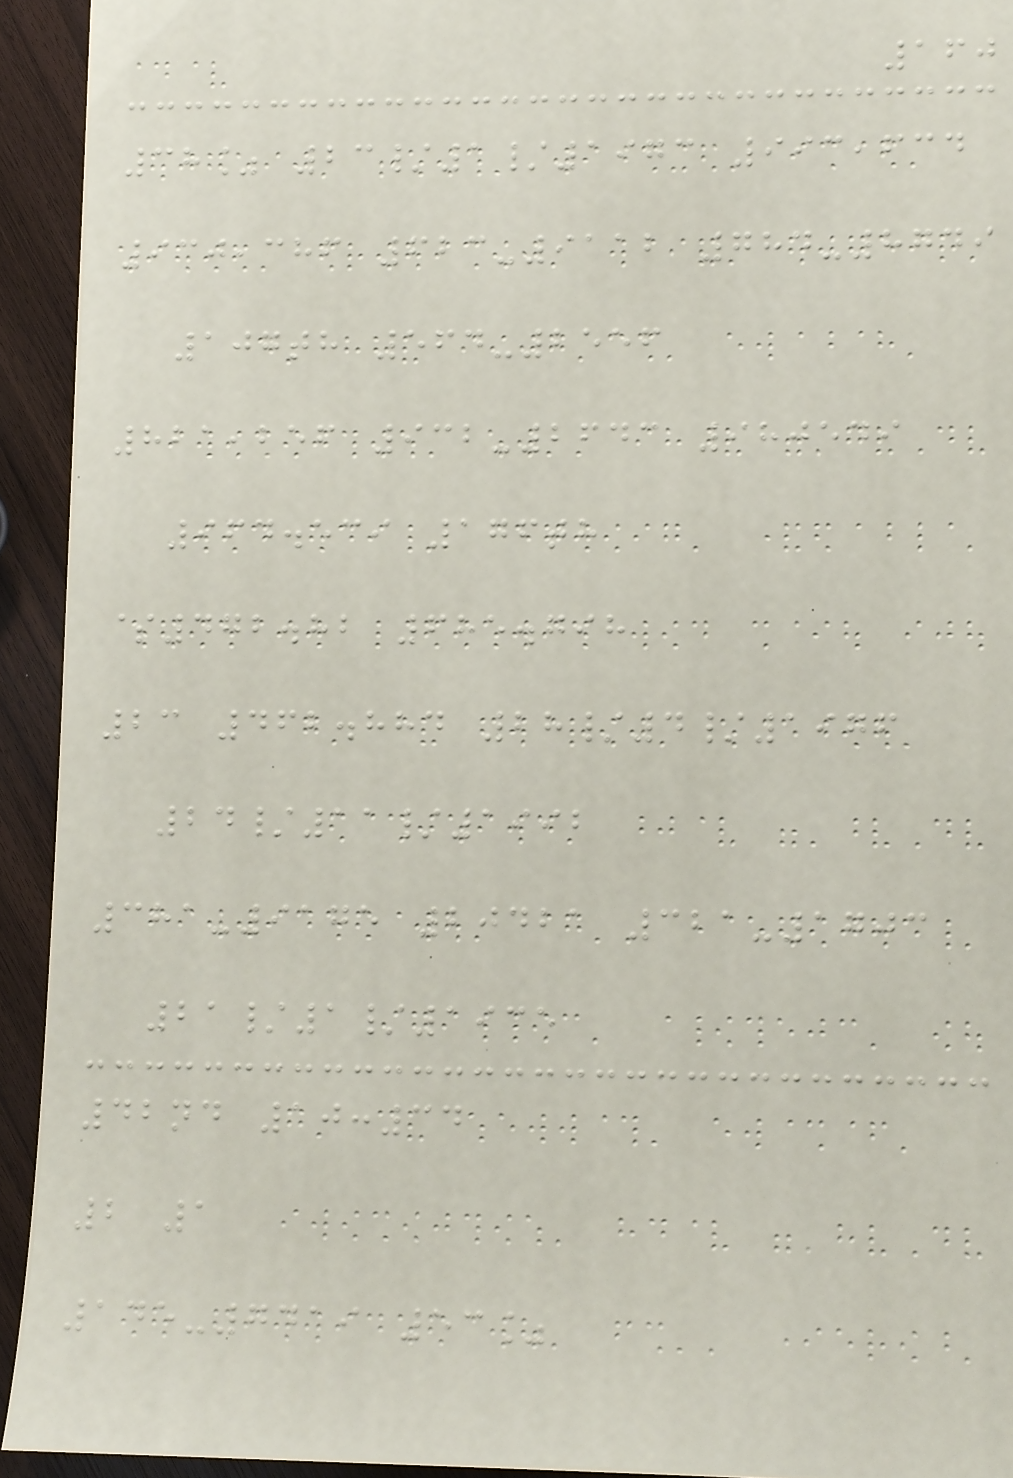160
38% 23/1/1973 993,634
930,386 623-9112 784-8749
107th 564-2556
821,256 932-2643 980549
964.539 176th
$472.82 685.798
23 462.884 28/4/1976
24/11/1992
381-9175 20421 321-1703
21/1/1935
42nd 10:34
2 1
145-7419 53%
